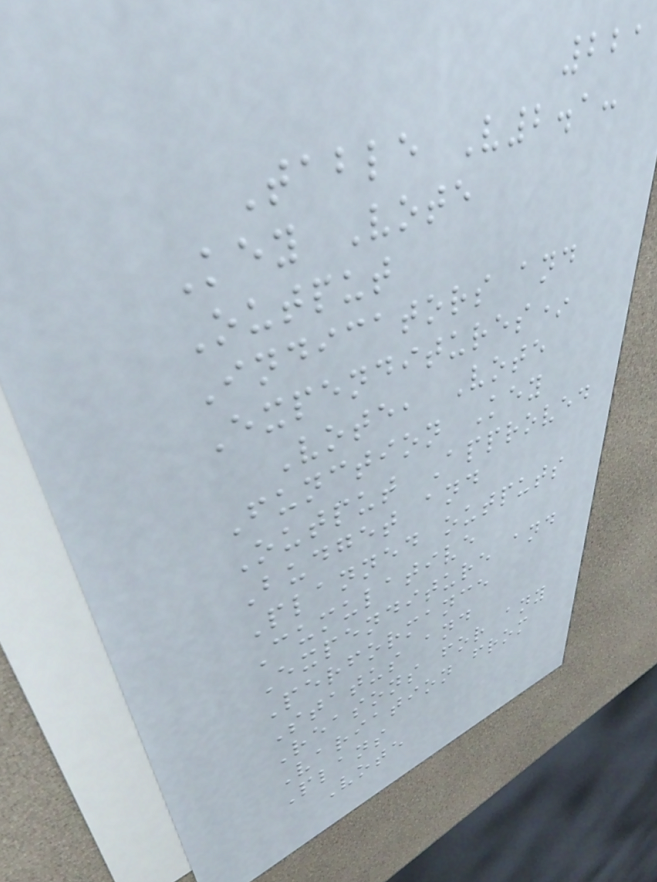221
Table V2.1:
Key Vote
Output
Indicators and
Expenditures*
Vote, Vote
Function Key
Output Approved
Budget and
Planned outputs
Cumulative
Expenditure and
Performance
Status and
Reasons for any
Variation from
Plans
Vote
